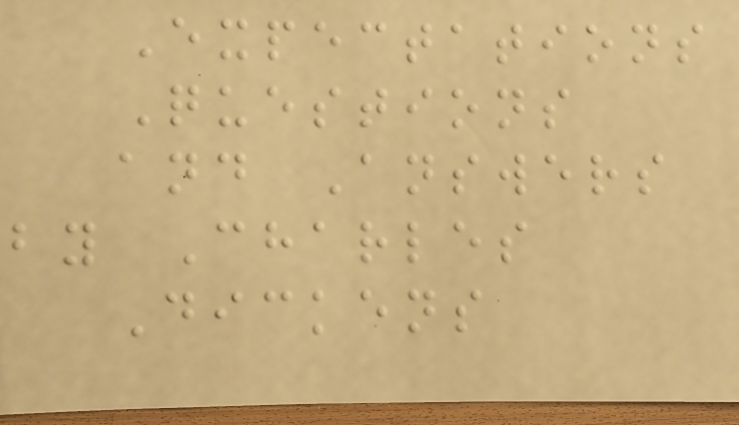Expectations
Questions
and Answers
by Charles
Dickens
